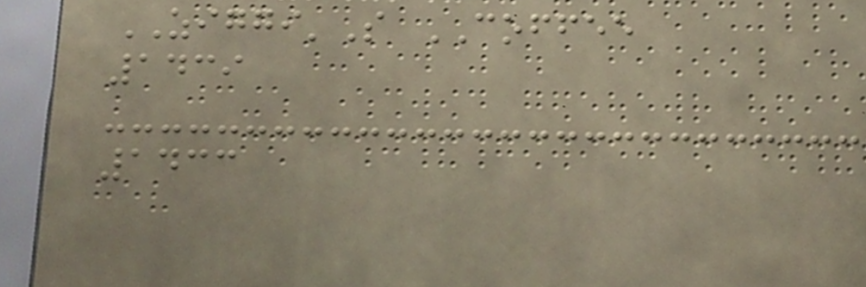ZIGGI'S COFFEE
1439
1433
